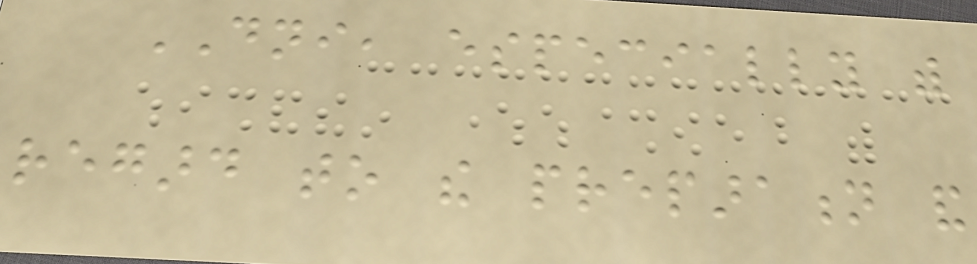DNI, especially with
regard to the preparation and
